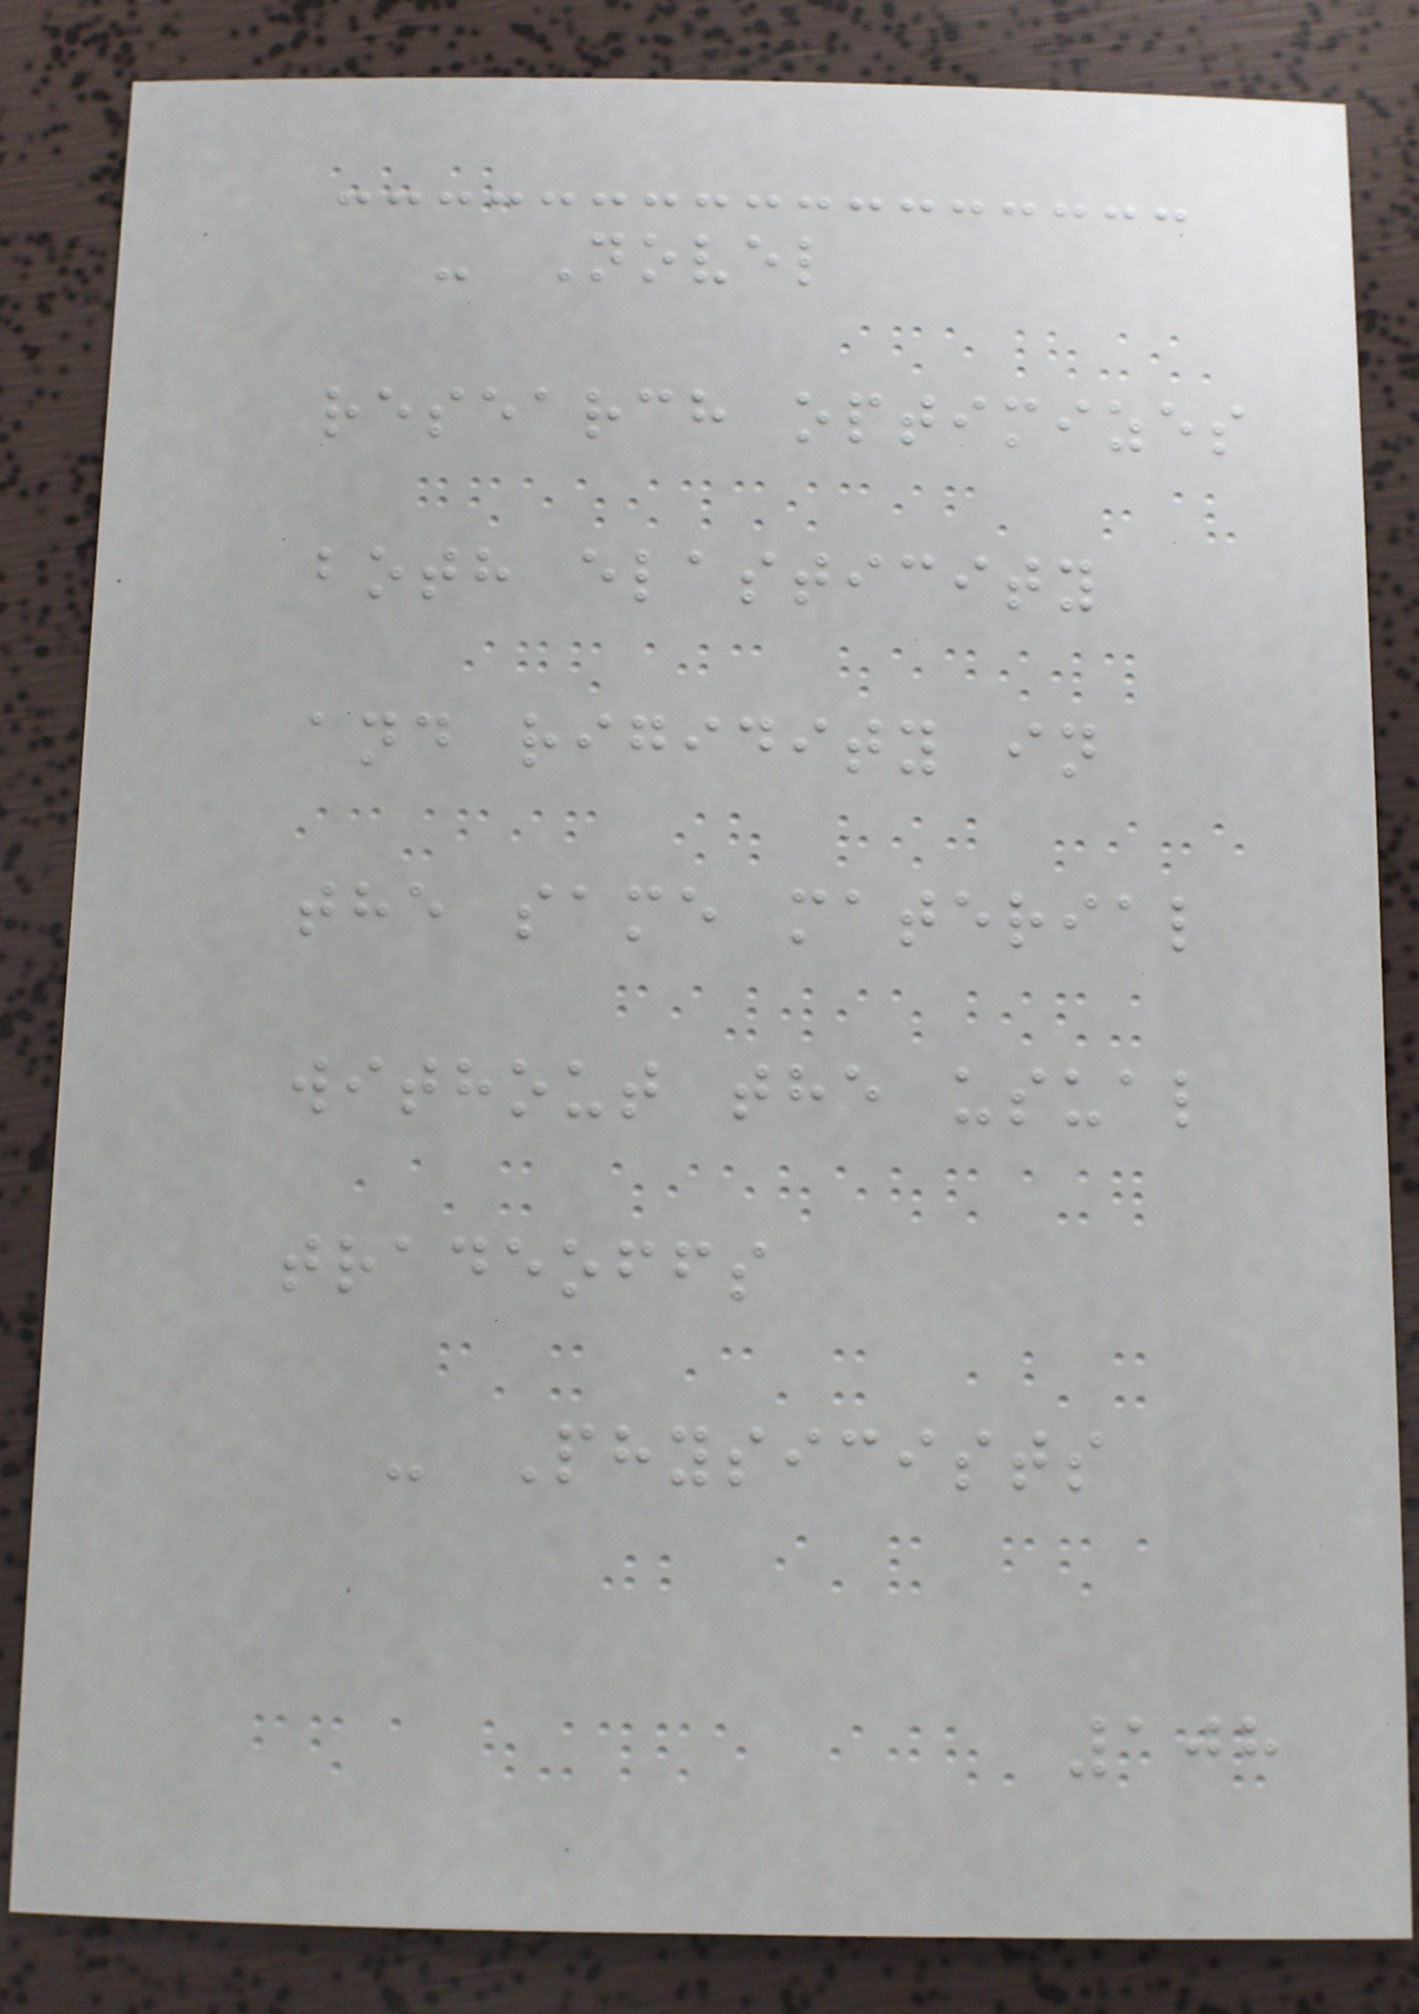- Novel
research optimizes
both elasticity
and rigidity in
the same material
without the usual
tradeoffs
- Physicists
108
